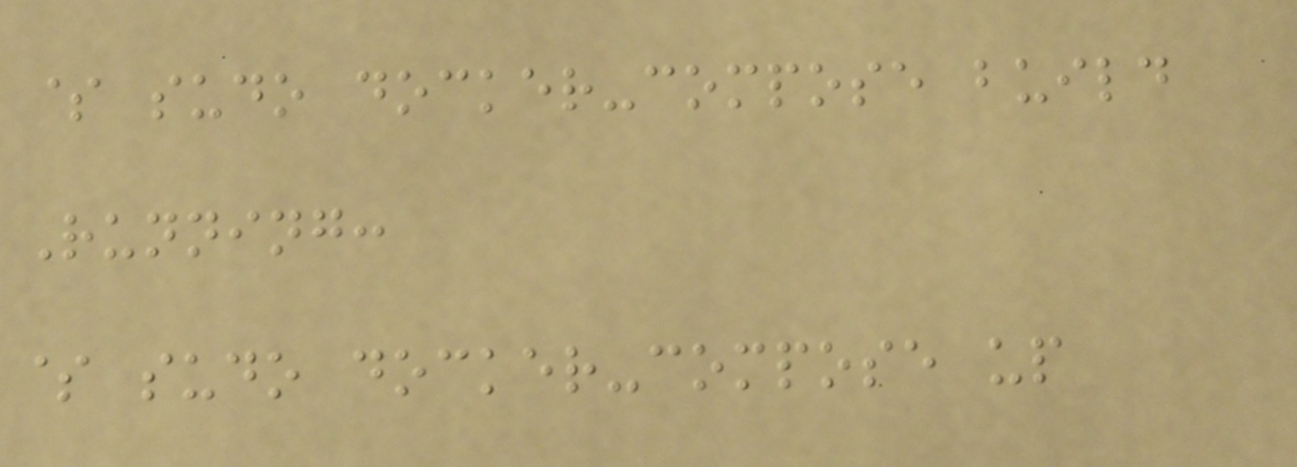$ sudo docker-compose build
Running:
$ sudo docker-compose up
